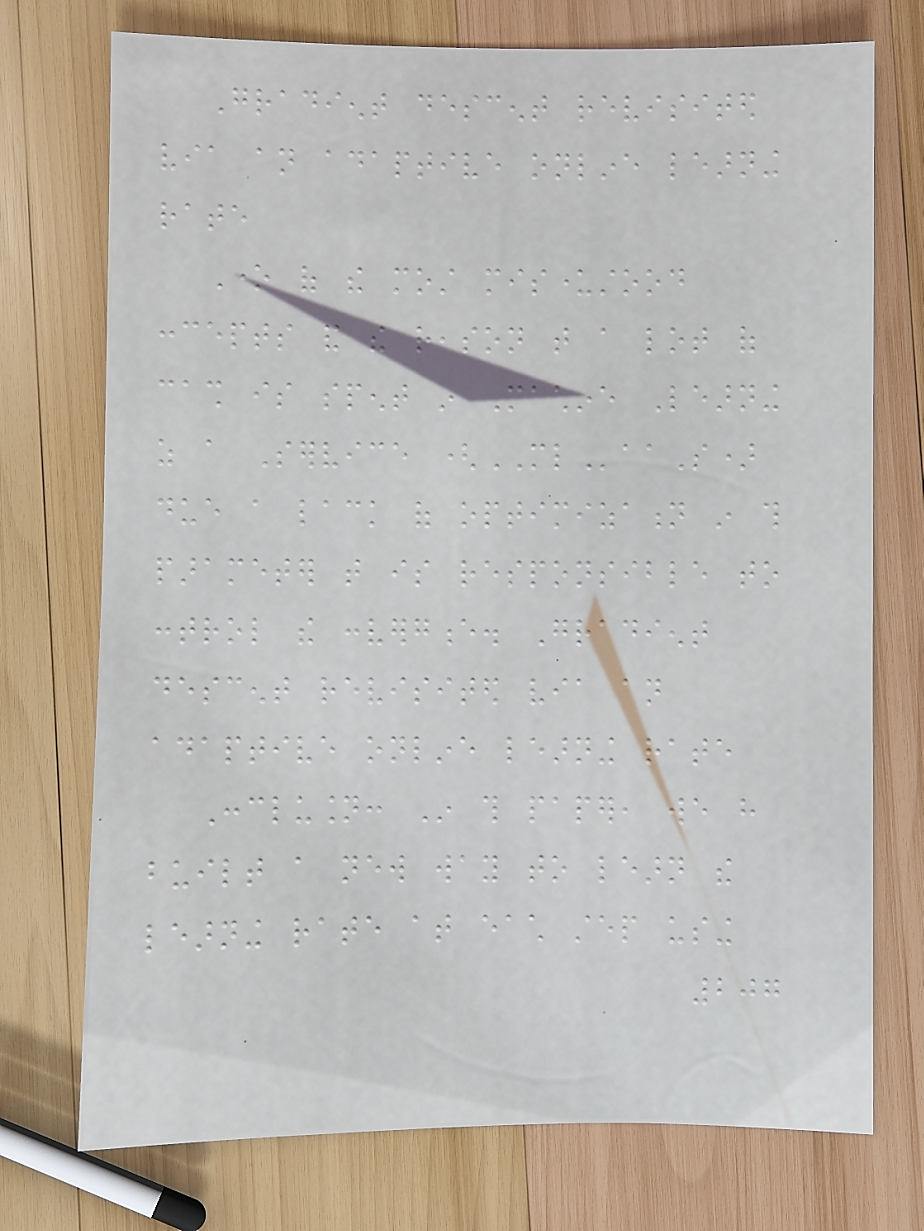Gradient descent revisited
via an adaptive online learning
rate
One of the most misunderstood
concepts and the reason that a lot of
cash is spent in Machine Learning
as a Service (MLaaS)
due a lack of optimization in this
parameter that is responsible to
control the convergence. Gradient
descent revisited via an
adaptive online learning rate
Conclusion: In this paper, we have
built a new way to learn the
learning rate at each step using
207
